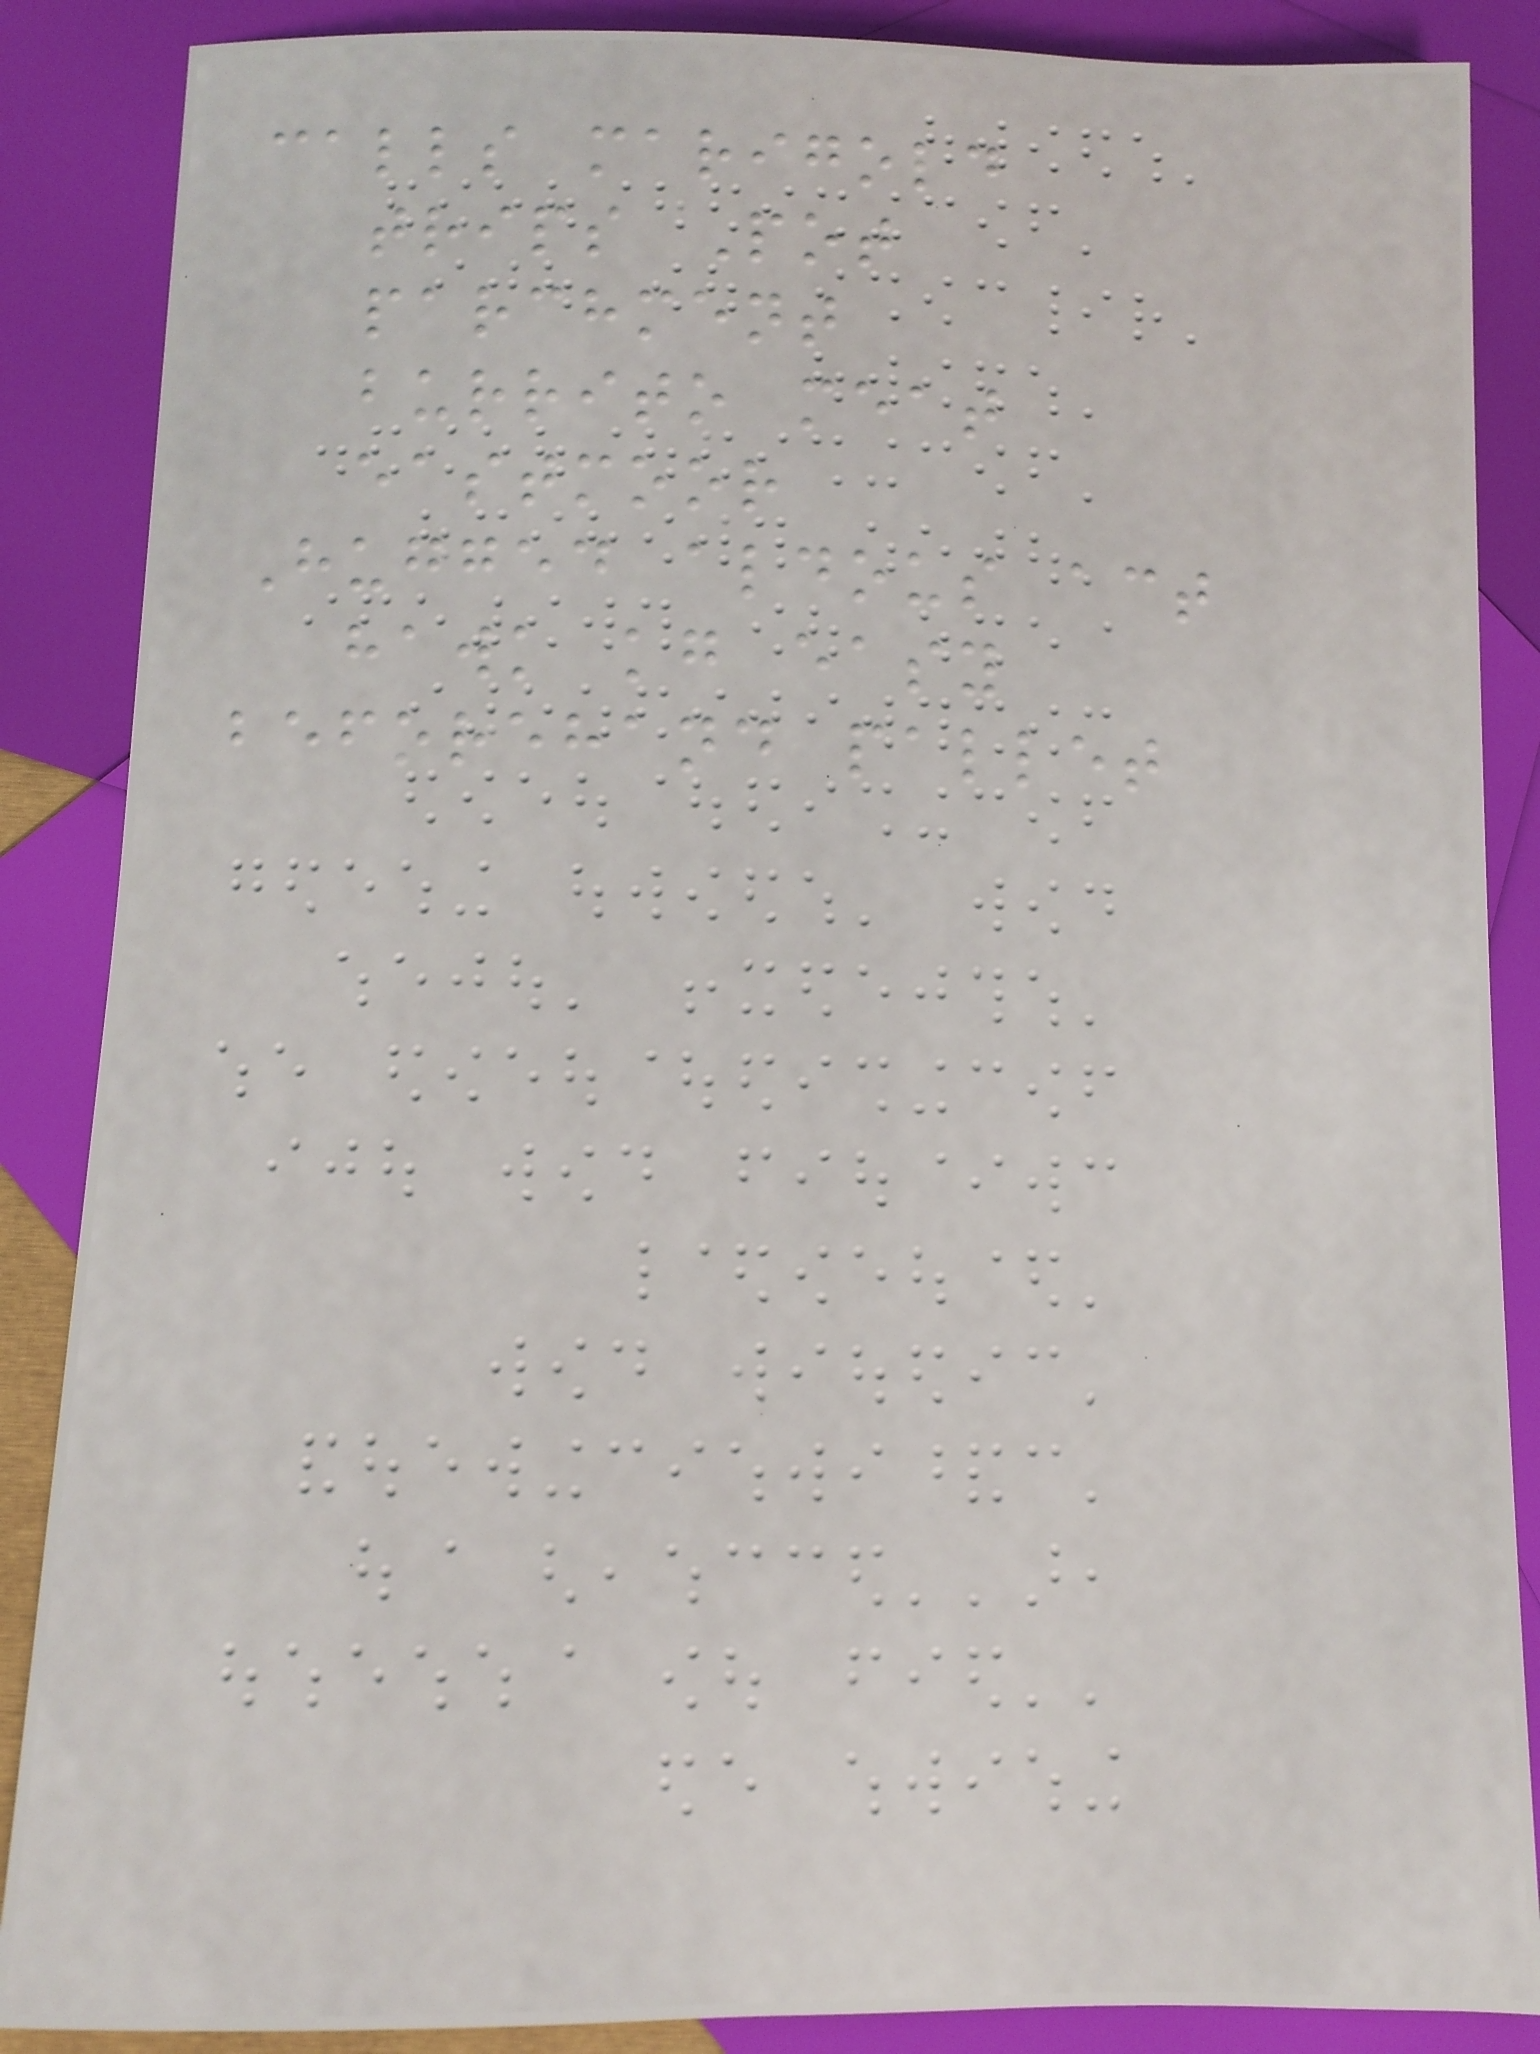calls marigold
trips Pot
parchment
burrito meat
eastmoor
Hugged aldous act
hawk kg easy
beforehand pallet
